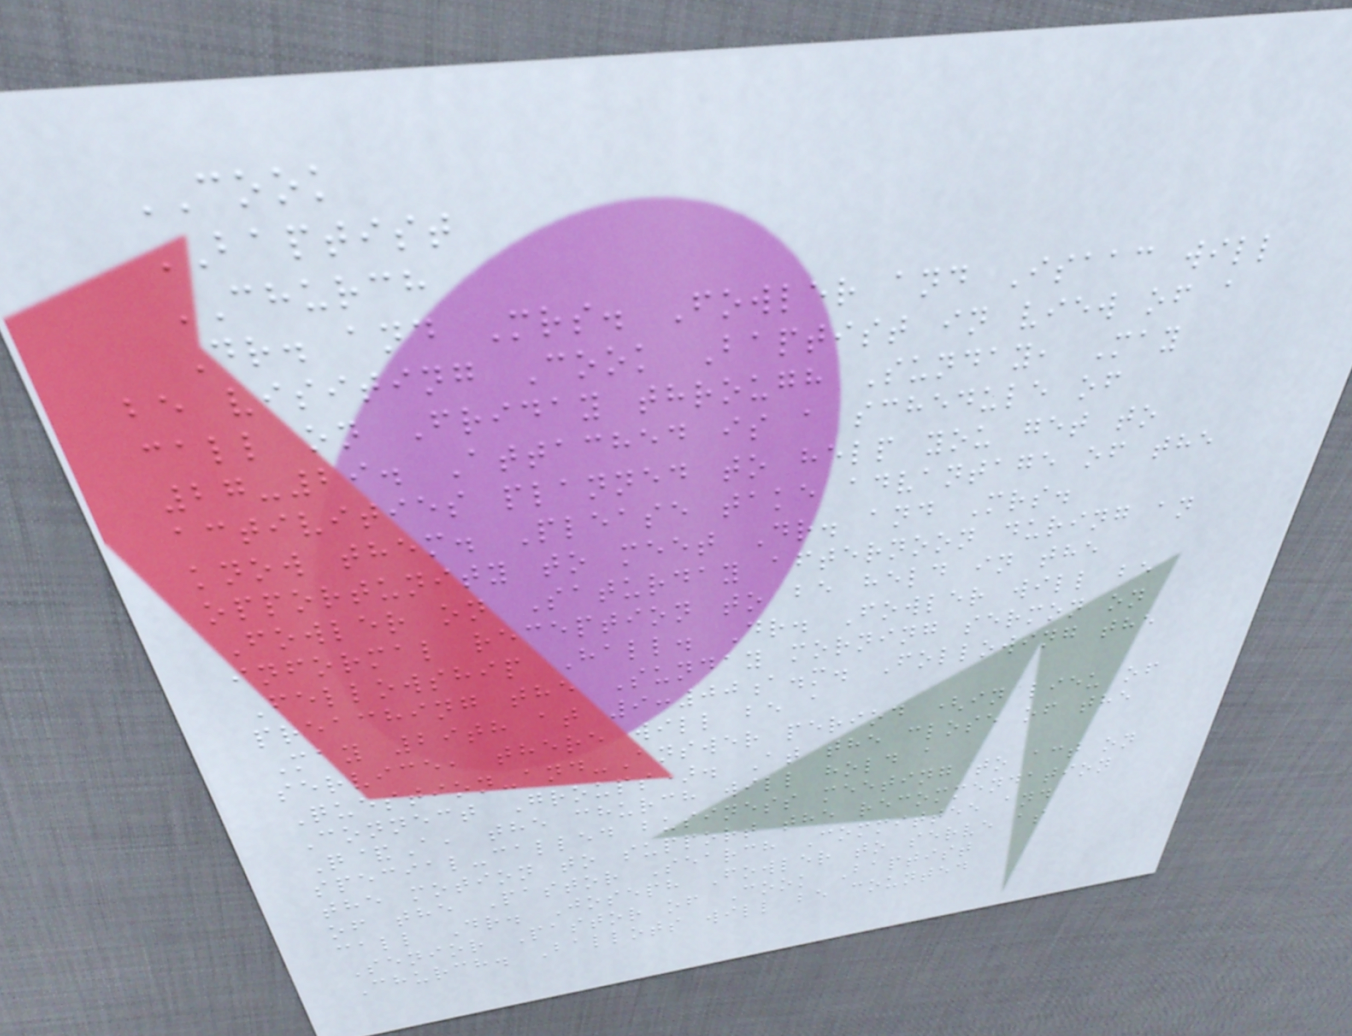COOK
BAPTIST
CHURCH
Dr. and Mrs. Fowler and Isaac will
be visiting Cook Baptist in view of a
call on Friday through Sunday, May
27-29. Attached is a schedule of
activities planned to help you get to
know them. Please take advantage of the
opportunity to meet Dr. and Mrs.
Fowler on Saturday afternoon during an
informal reception to be held in the
Fellowship Hall. Dr. Fowler will be
preaching the Sunday morning sermon on
May 29th at 9:00a.m. Following the
service, there will be a
Question-and-Answer period (in lieu of
Connect Groups). At the close of the
Q&A, the church will hold a
special-called business meeting to act on
the motion to support the recommendation
of the Pastor Search Committee and
call Dr. Joseph Fowler to serve as
Senior Pastor of Cook Baptist
Church. Ballots will be counted
